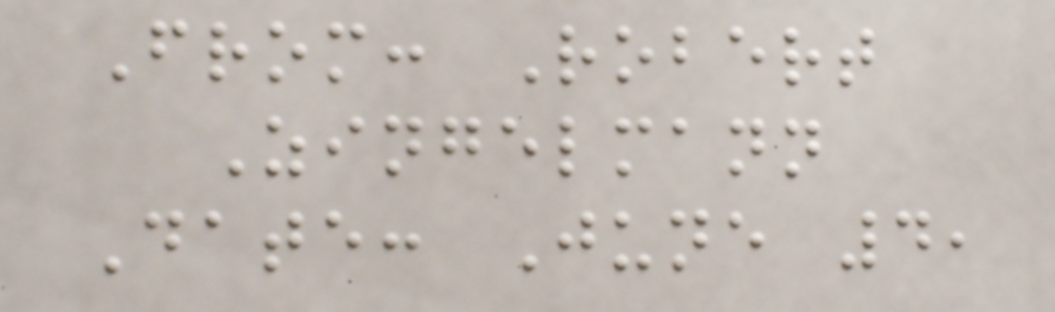From: Robert
Zingelmann
Date: June 4,
